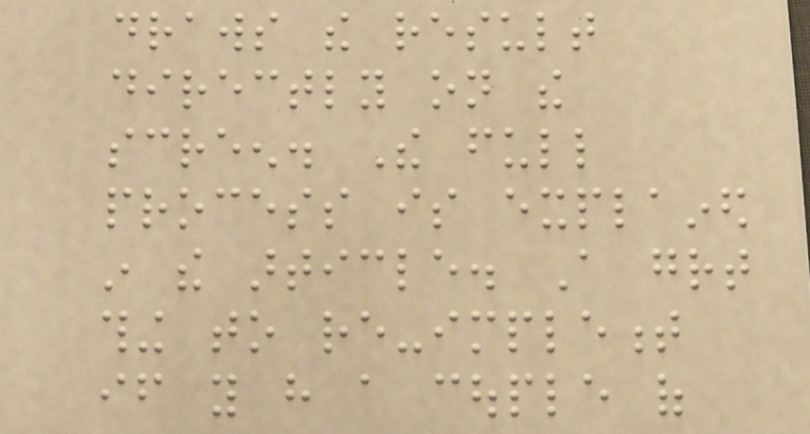draws the result
directly on the
screen. The full
process is explained
in the article. A great
thing to re-implement
if you have a couple of
